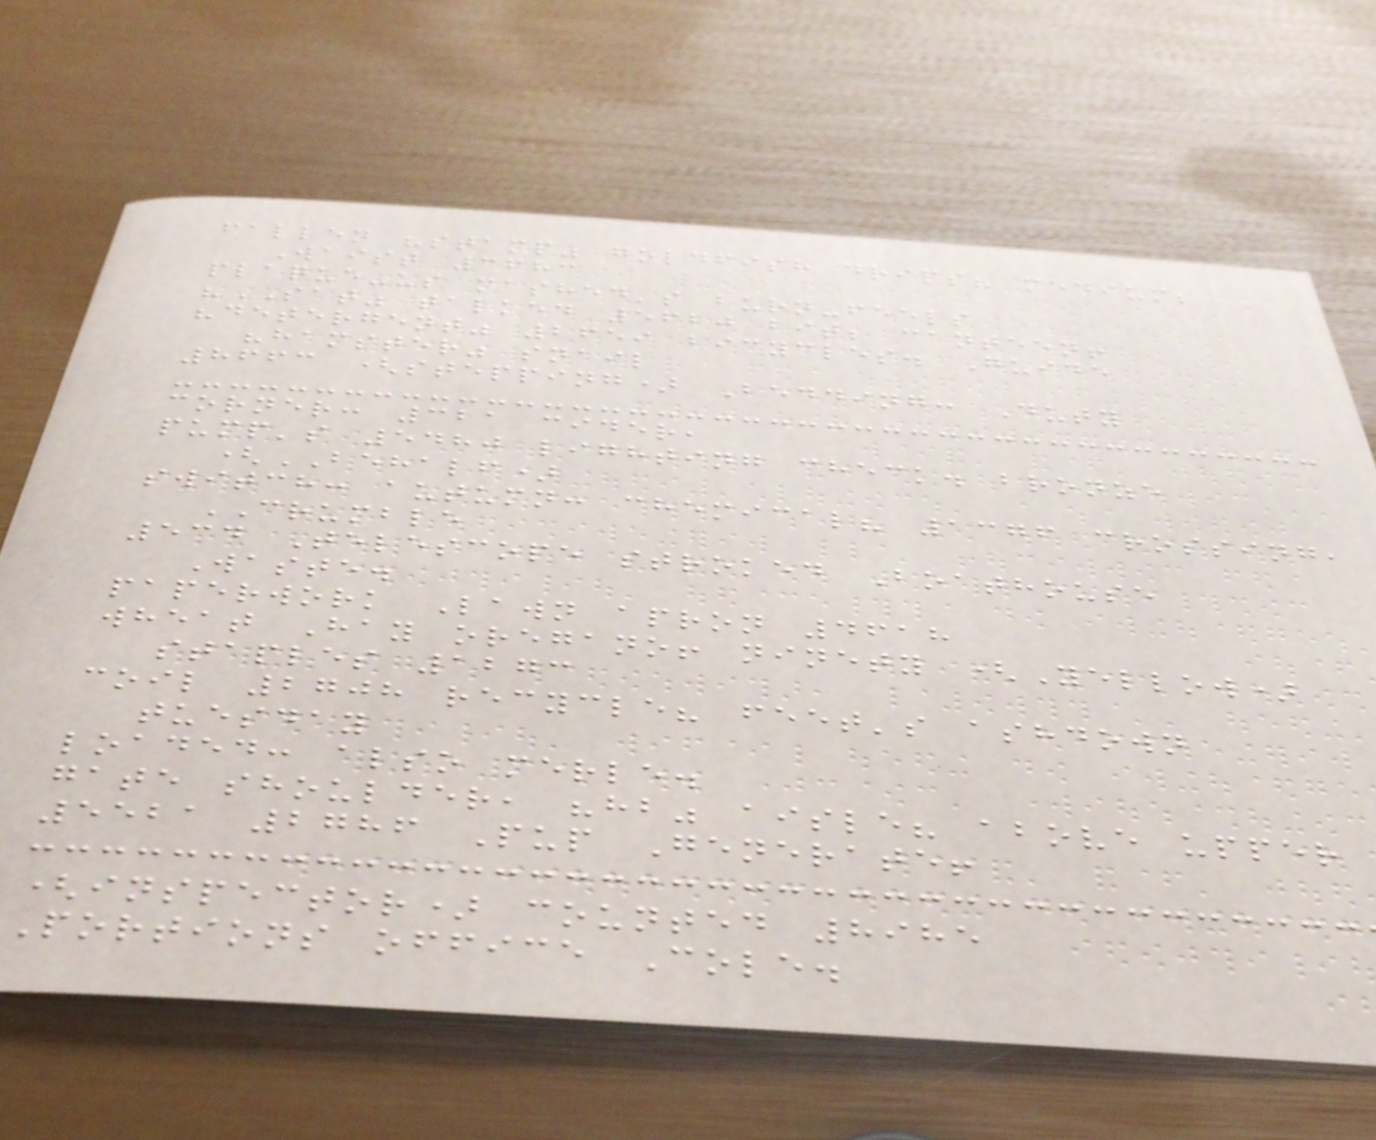fallen "stamp" goldfish drips? medium;
Waist 3683
plaque-us mashed's burn-feels
"SAT" talked 5620 bit; canteen!
"detergent" 2659 bicycles. Guide
"hamster" snail
8663 (stepping) Bedding: Duty
corner: 321 cider,
pump's 5480 lighting check. bronze
(BEHALF)
switch: autumn: chemical? 1376 crossing,
CRUMBLE
534 Telescope stroked Boathouse
Waste.
paperwork Lawn apron 4618
wheat Hay oregano! ninety (Yellow)
staples 1273
coil 2708 recycle? feet's ashdown
tuesday
loaded: also merle.
gate shoulder, "hb" aisle? above upper
5521 2786 Pup Generate!
(inspector) counted 8985
Portions office Cole.
